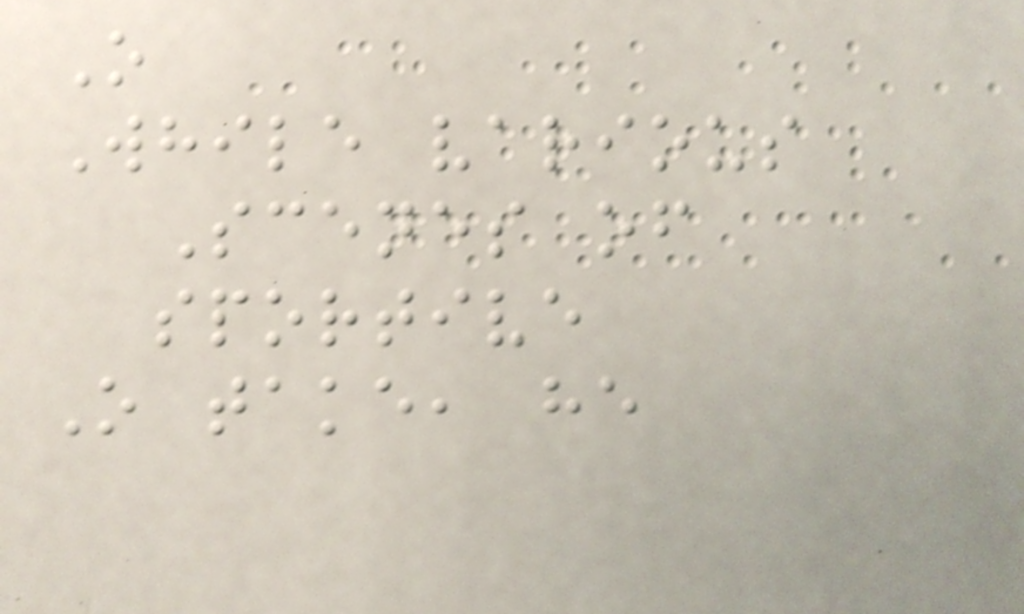O
While various
Scenes of
sportive
O take, he
